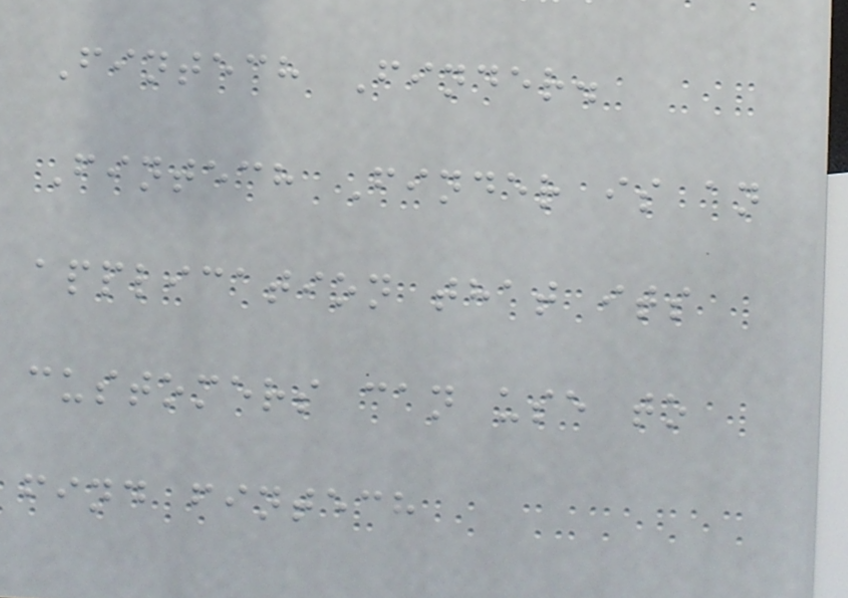Fintech Finder.
Fintech Finder is an
application that its
customers can use to
find fintech
